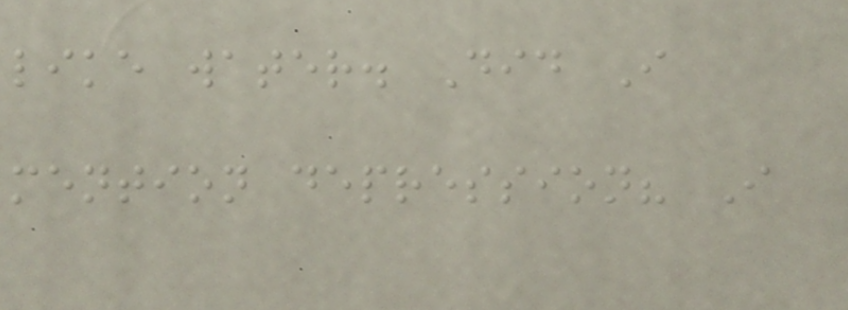like water. Did I
mention depression? I
